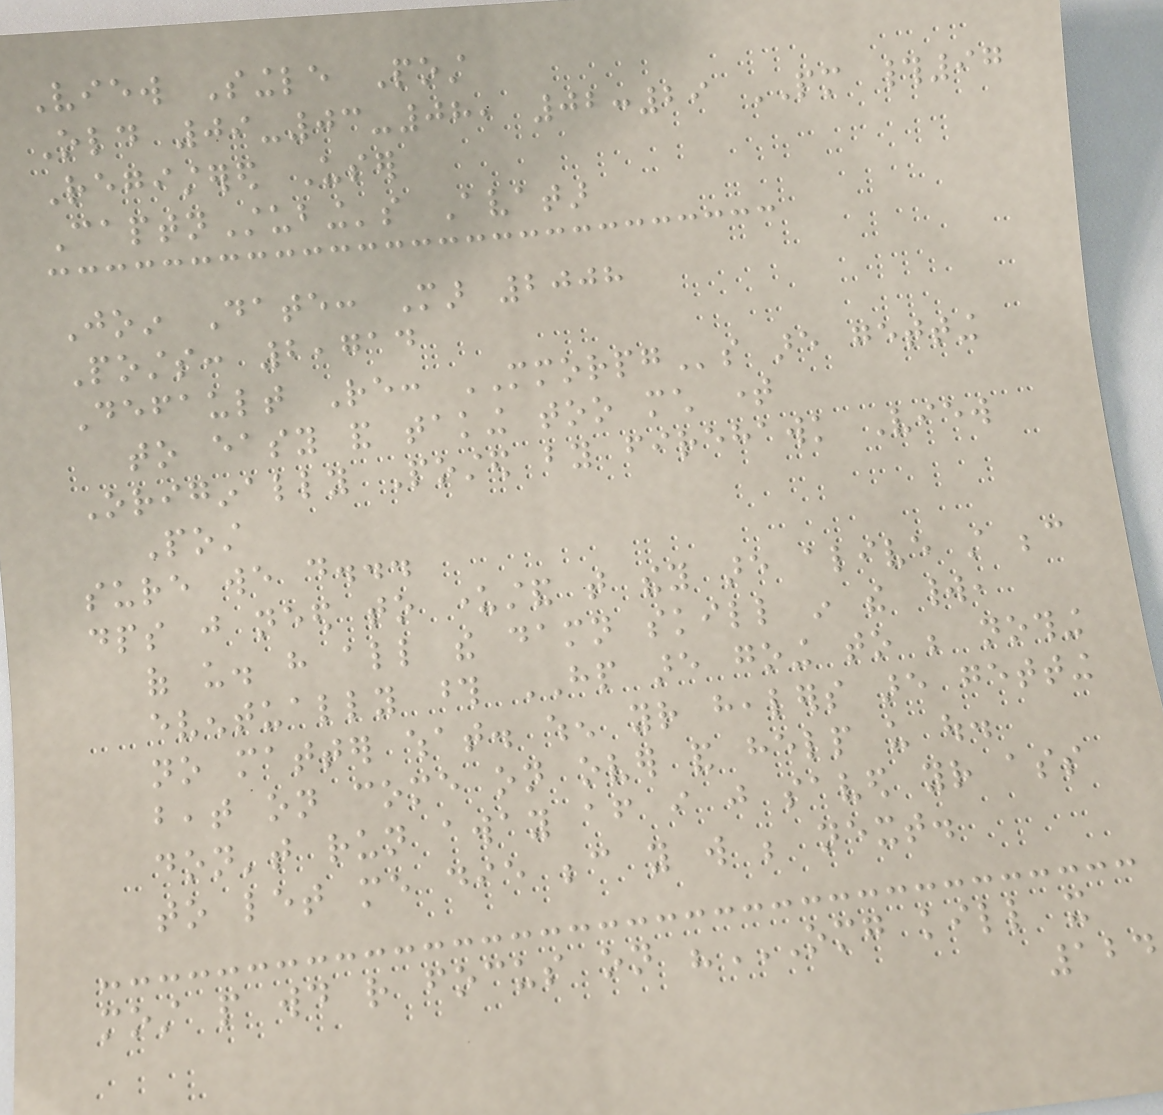View Single Post
Old 09-03-08, 02:29 PM #97
Registered User
CaptnStubing's Avatar
Join Date: Mar 2008
Posts: 2,714
Default Re: MMORPGs are getting
to easy and taking too much time
Originally Posted by firehawk View
Post
sure we do...
dps just need to understand that they are alive still because
of us. have all the damn skill in the world,
eventually those HP are going to be nothing
no matter what. when your healers are getting
beat on come on over and help us out.
don't run away after i just saved your ass
to let me die because you will be next.
most people would rather focus on "OMG KILL IT
124
